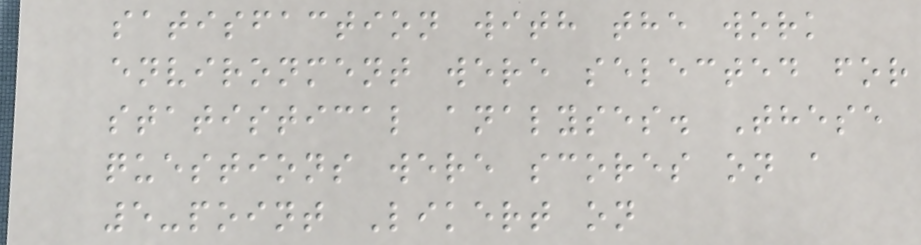satisfaction with the work
environment were selected for
statistical analyses. These
questions were scores on a
5-point Likert on
